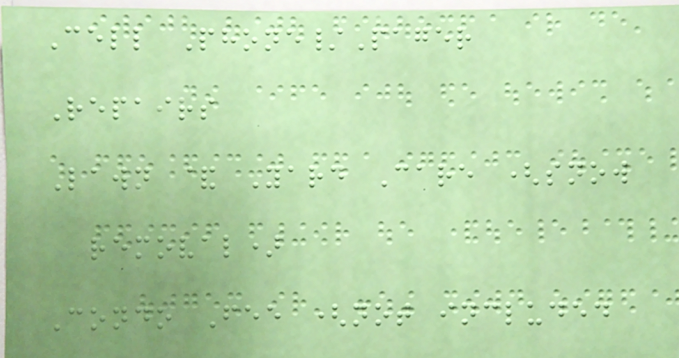Cell Phone/Pager
Repairs
Lawn & Yard Care (snow
removal)
Condo Fee (not included
